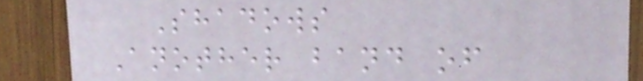Shadows
Another band of
